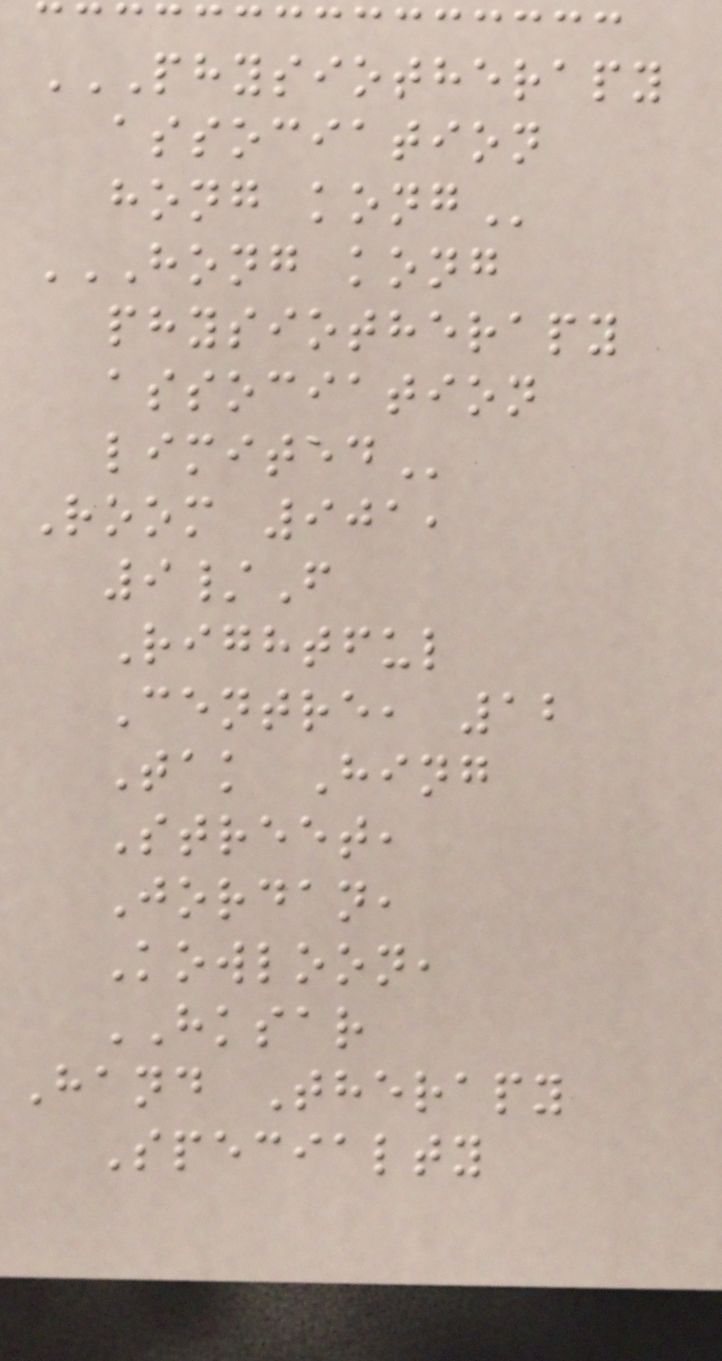PHYSIOTHERAPY
ASSOCIATION
HONG KONG
HONG KONG
PHYSIOTHERAPY
ASSOCIATION
LIMITED
Room 901,
9/F
Rightful
Centre, 12
Tak Hing
Street,
Jordan,
Kowloon,
HKSAR
Hand Therapy
Specialty
